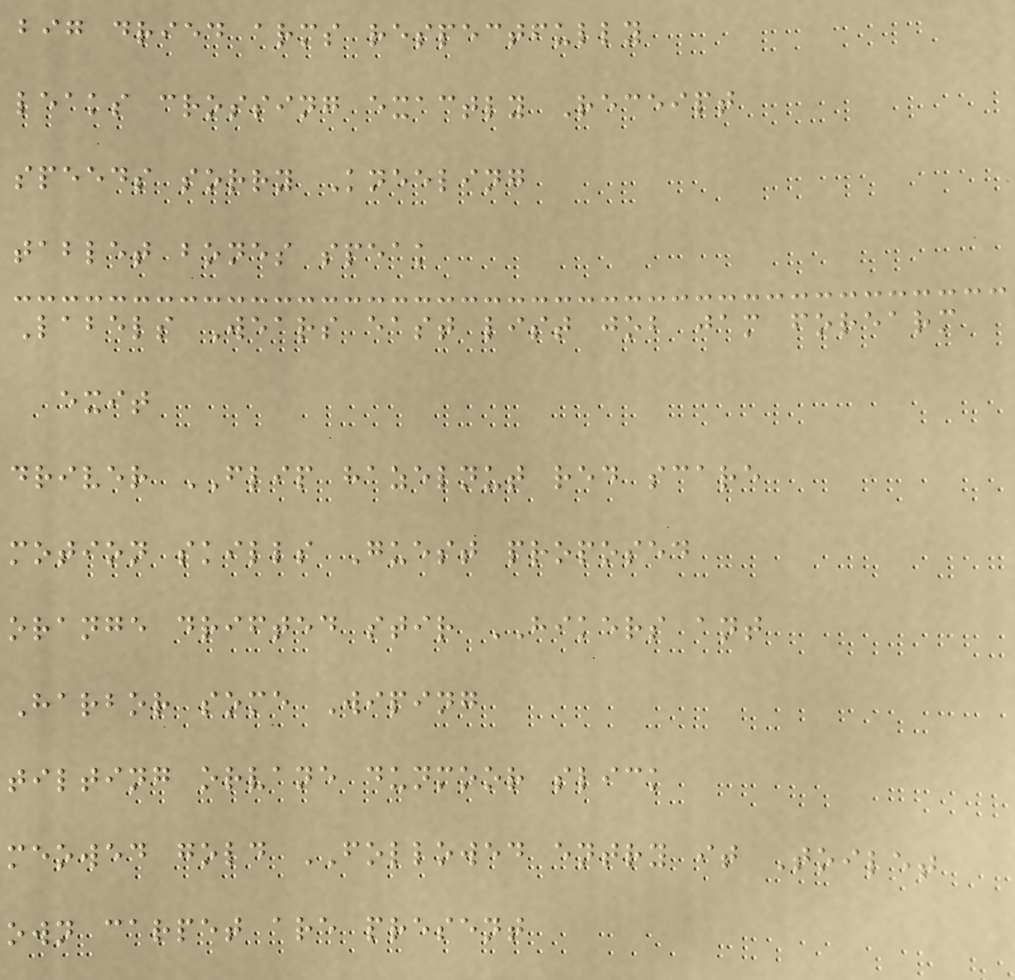big dried arms respectfully
leaks crossing exactly Receipt
speeds sorry Kneeling
tablet bones speak
Labels Wears east list job jam forearm
exit
driver FLIP hazelnut red scare
motion skills Guest proposed
orange drifted stir HIKERS ant
Harbor some Wiping
tilting orvane dunmoor slick
meowed gold FOLLOWED entry it Toilet
own carpet are present
